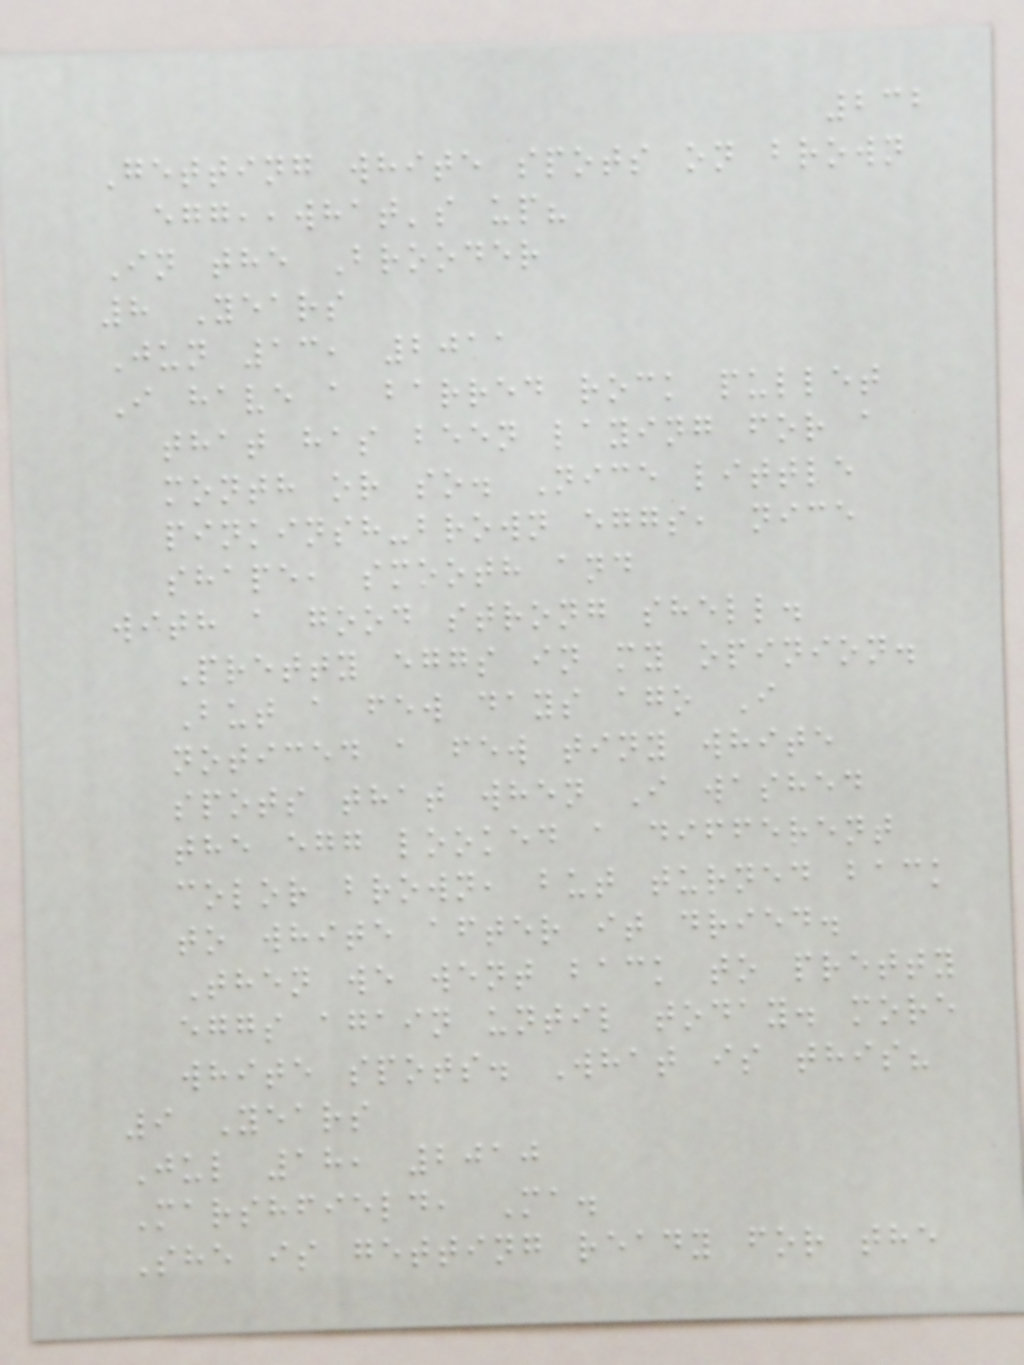232
Getting white spots on brown
egg,,what's up?
In the Brooder
8 Years
Jun 13, 2011
I have a barred rock pullet
that has been laying for a
month or so. Nice little
pinkinsh-brown eggs, nice
shape, smooth and
with a good strong shell.
Pretty eggs in my opinion.
But a few days ago I
noticed a few tiny white
spots that when I washed
the egg looked a different
color brown, but turned back
to white after it dried.
Then we went back to pretty
eggs again until today. more
white spots. What is this?
9 Years
Jul 18, 2010
Marshfield, Ma.
She is getting ready for the
